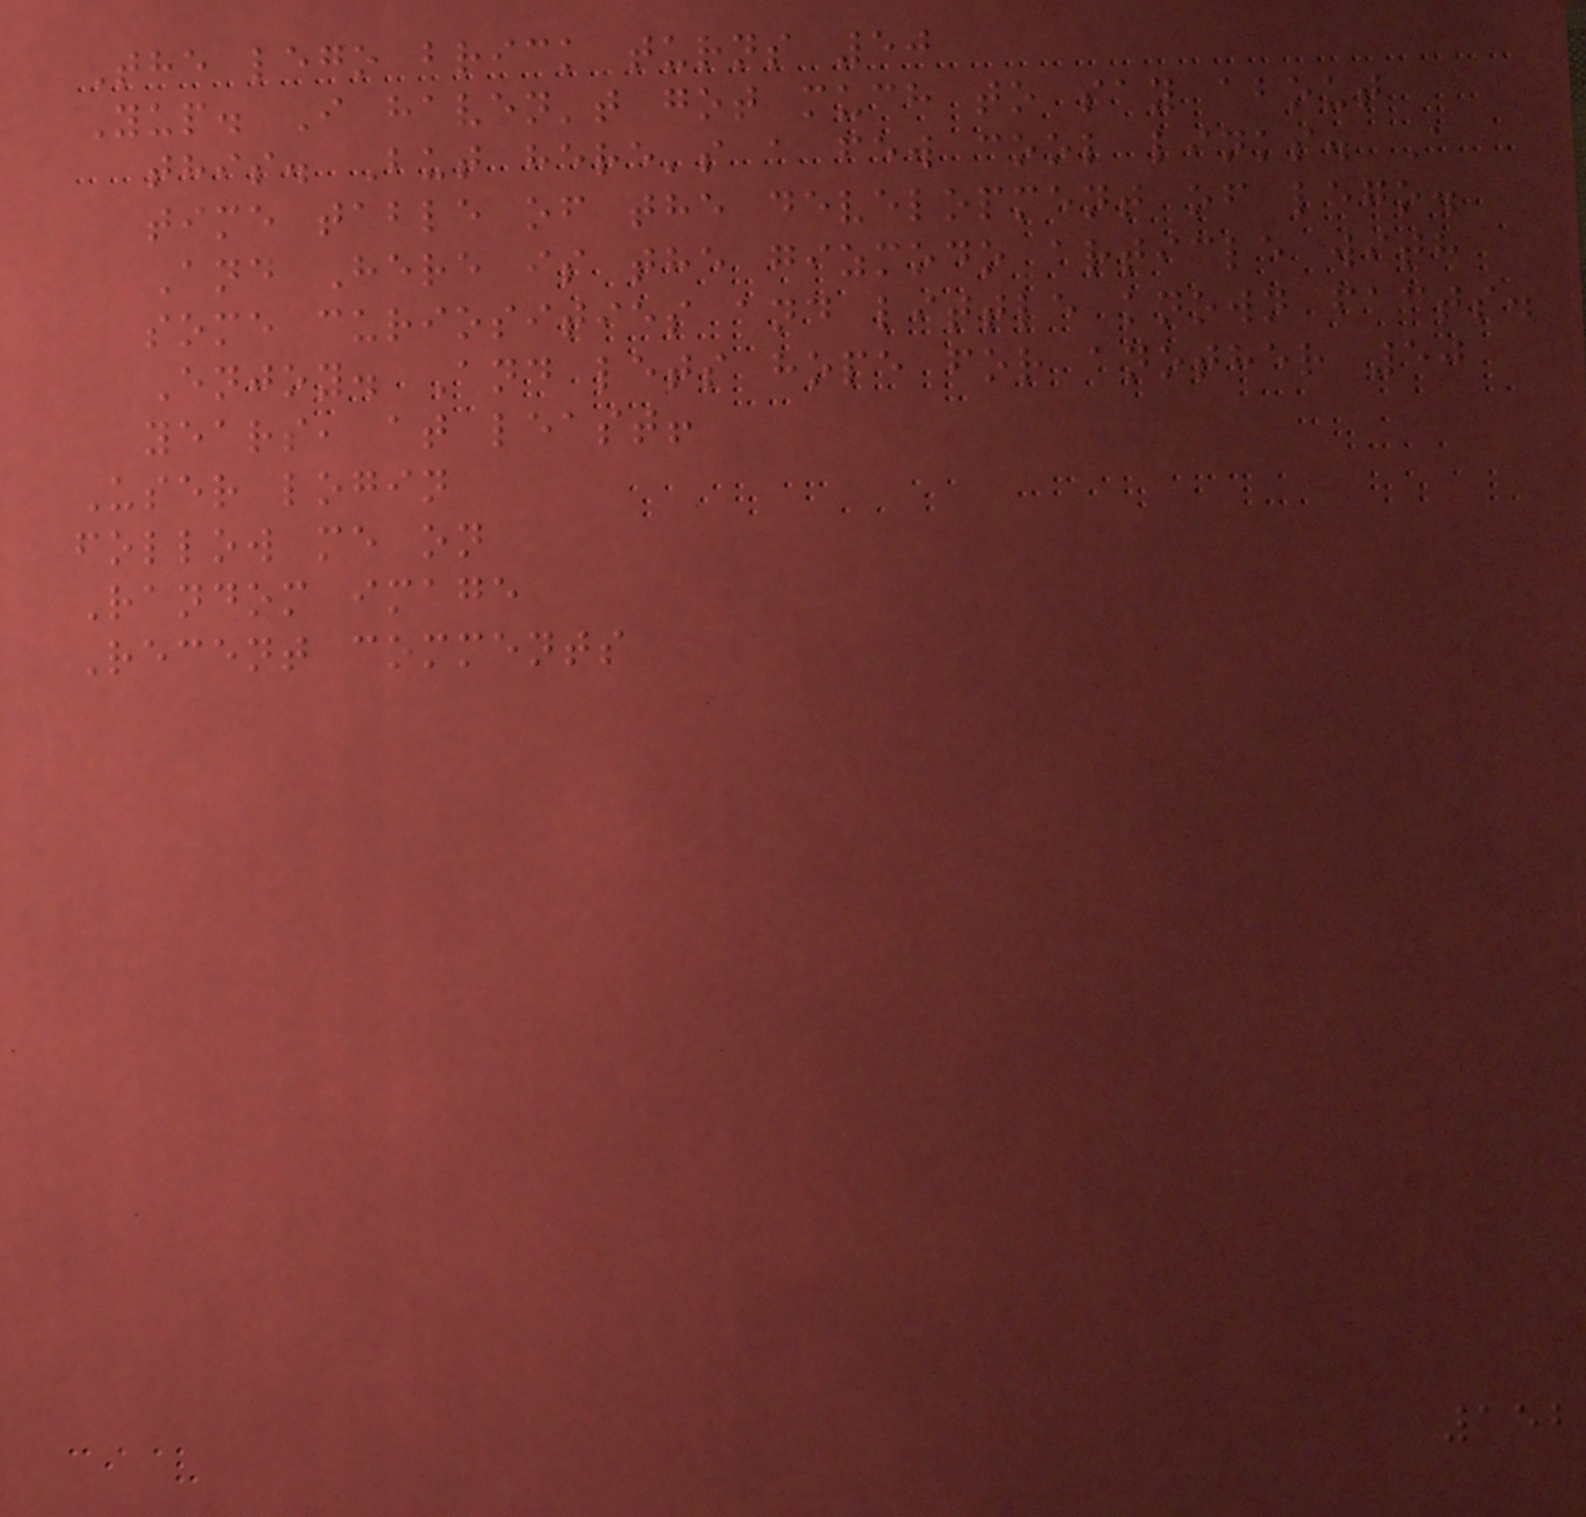The lego brick turns 50
Yup. I haven't got much to say about
this. But here's a few cool links. A
time table of the development of lego.
And Here is the gizmodo article with
some curiosities and little known facts.
Enjoy. And lets hope for another 50
years, at least!
User login
follow me on
Random image
Recent comments
152
